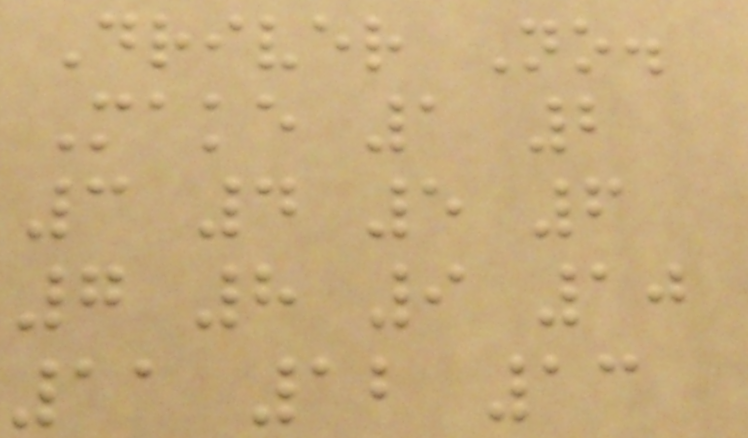Driver No.
Make 1 2
3 4 5 6
7 8 9 10
11 12 13
